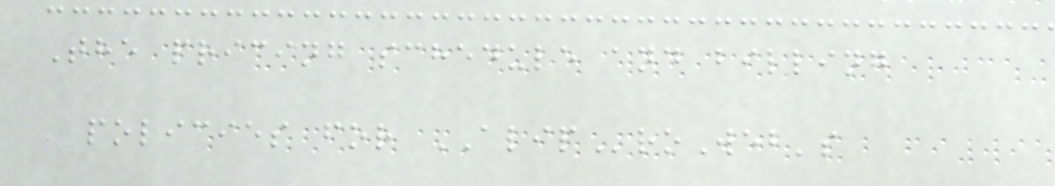The pricing schedule and billing
policies for ALIProWeb's
